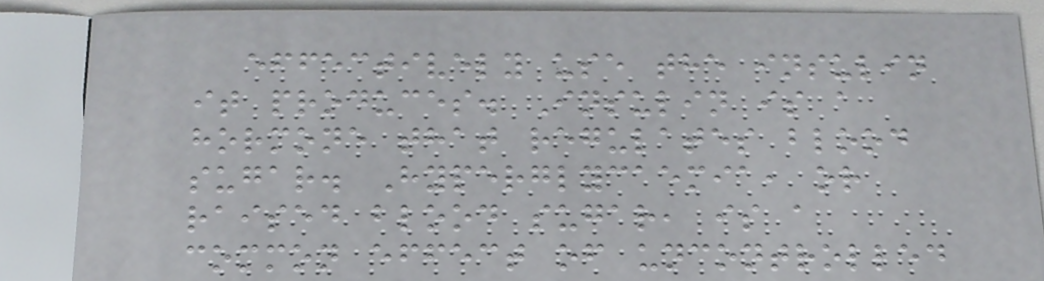effectively use the insulin
it produces. Insulin is a
hormone that regulates blood
sugar. Hyperglycaemia, or
raised blood sugar, is a
common effect of uncontrolled
